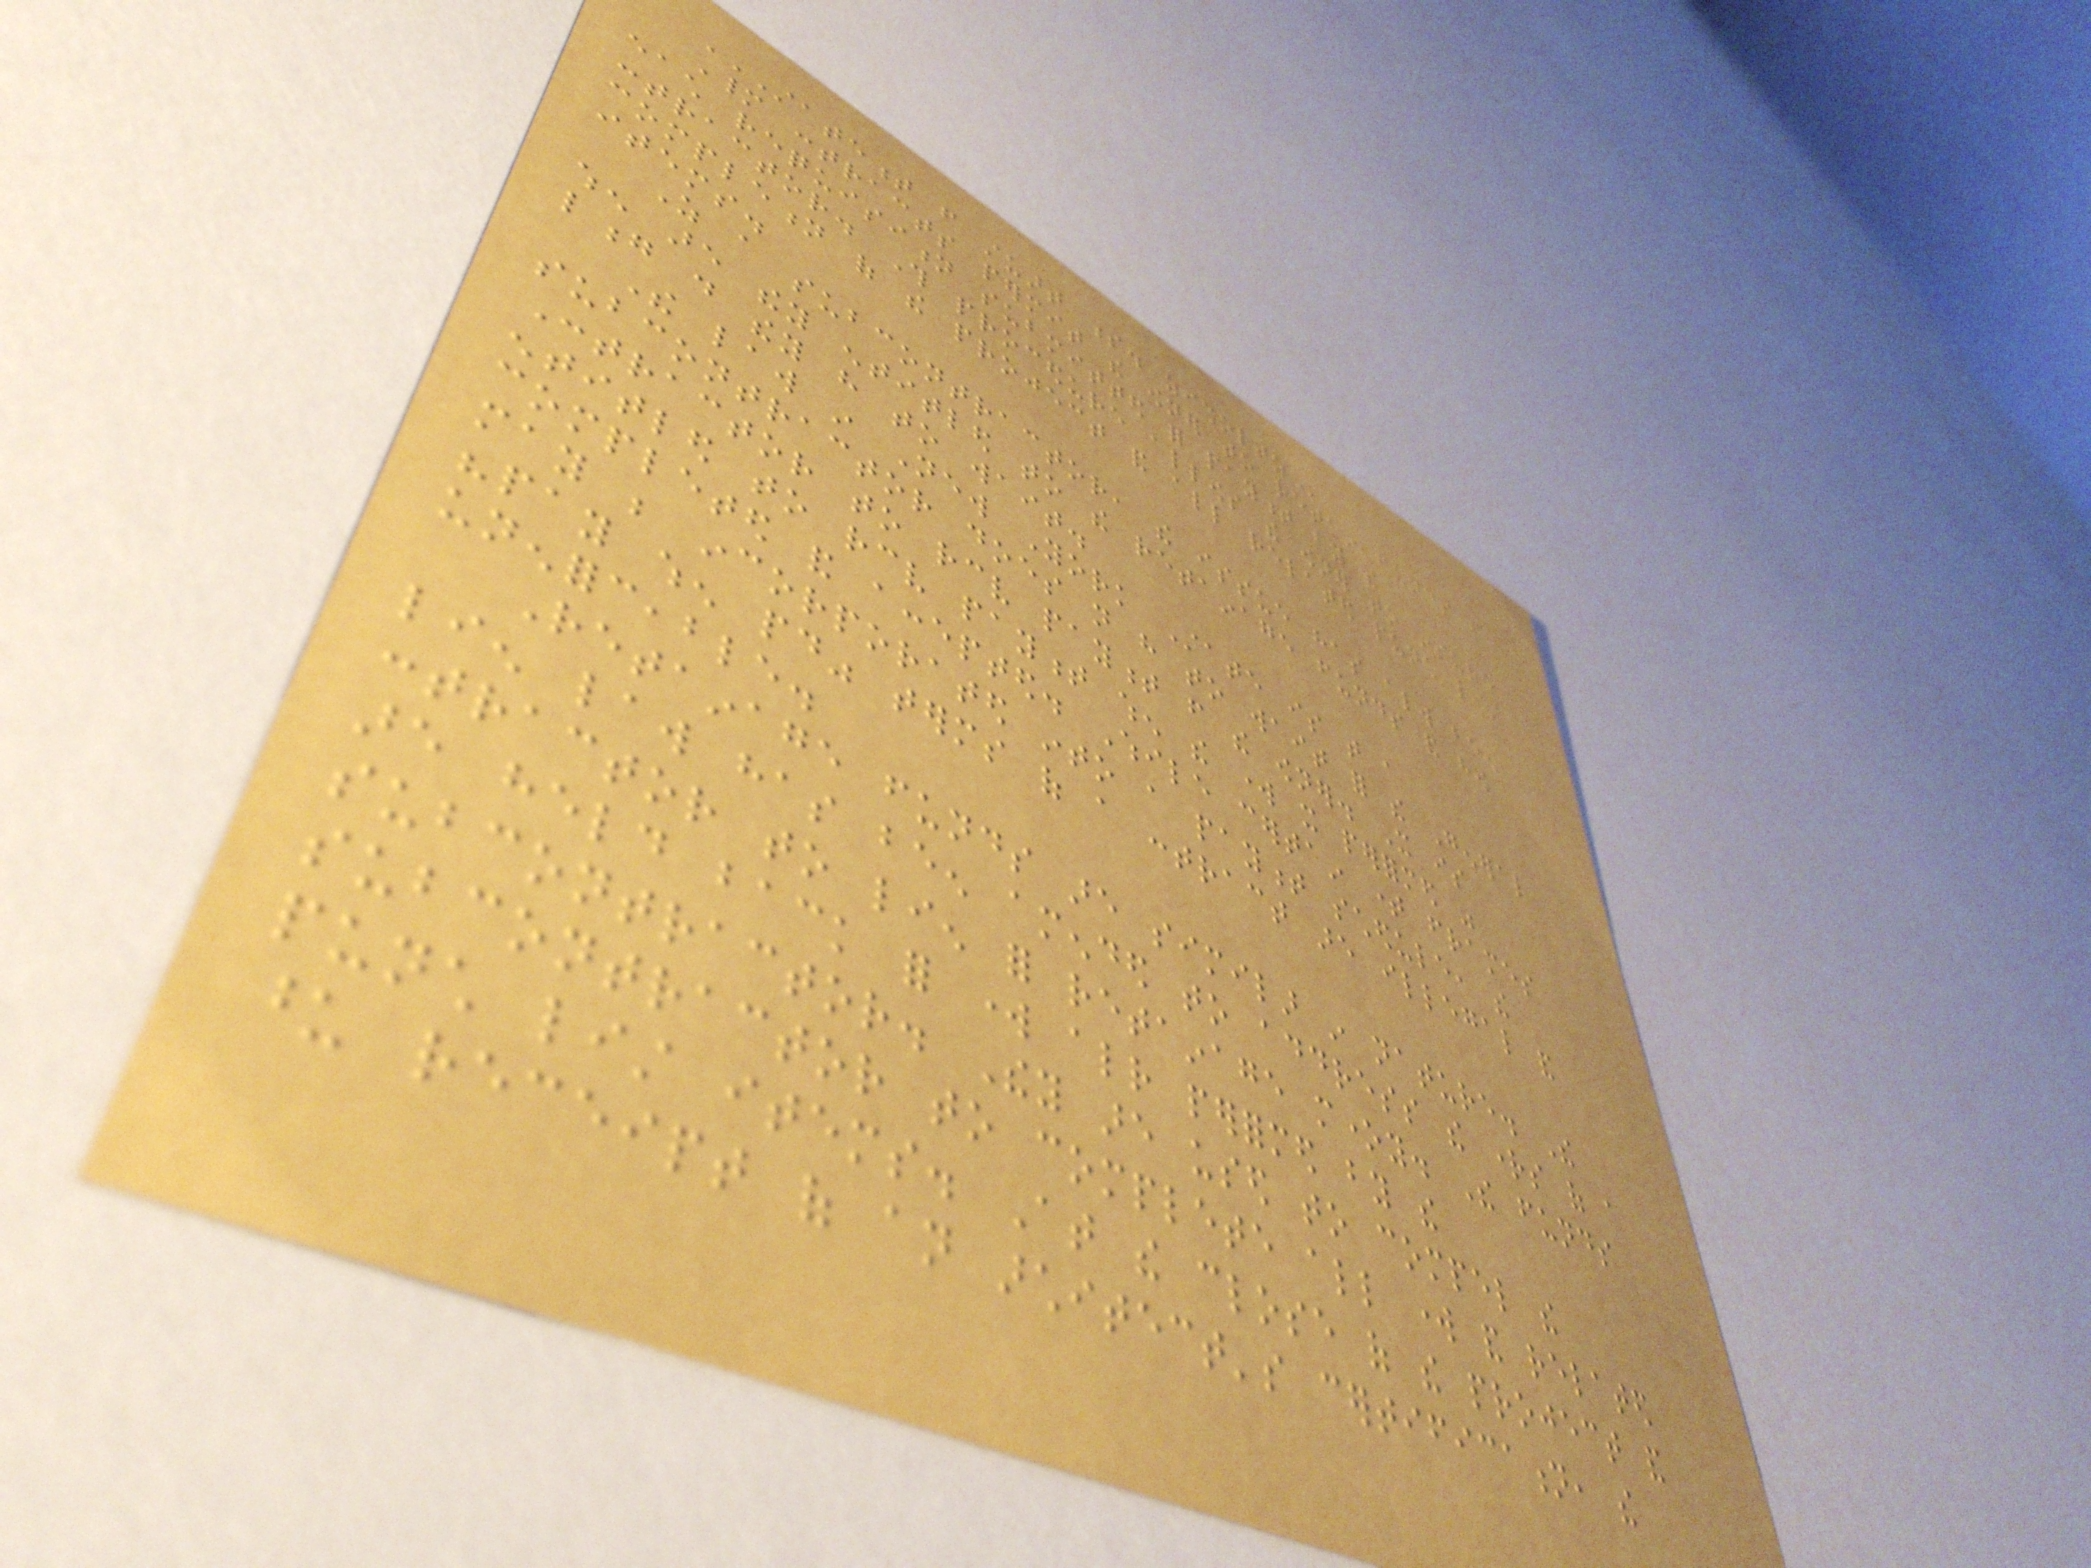STATEMENT FROM STUART S. ZISHOLTZ
Many contracts permit the owner to retain funds from
each requisition submitted for payment by the
contractor. This procedure allows the owner to insure
completion of the project and all related punch list
items.
As a subcontractor, the issue has always been
when are they entitled to the retainage funds and how
long do they have to wait.
The law in New York State is that a
subcontractor does not have to wait for the General
Contractor to receive payment from the owner. It is
entitled to receive payment when the work it performed was
completed and accepted. While certain time frames
may be incorporated into a payment schedule, the
"pay when paid" terms of a contract are illegal and
unenforceable.
Retainage funds are similar in nature. The
lien law has been amended to address the rights of a
contractor to lien for retainage money. The funds
are held back for work already performed by the
subcontractor. They are used to compel the
subcontractor to complete all work and related
punch list items. At the close of the project and
upon receipt of an architect's certification, the
